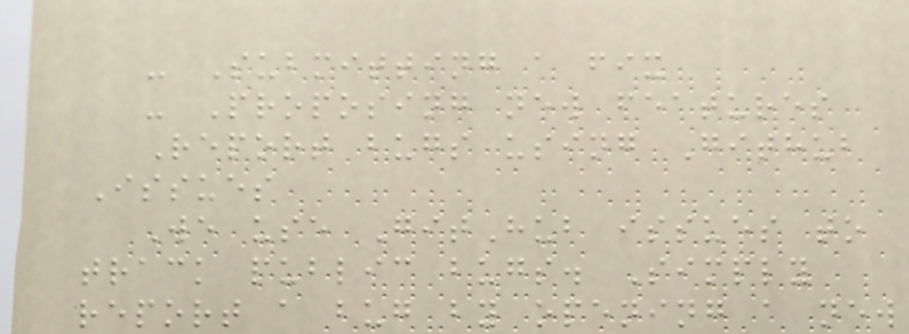- Submitting a fix
- Proposing new features
Report bugs using Github
Issues
We use GitHub issues to
track public bugs. Simply
report a bug by opening a new
